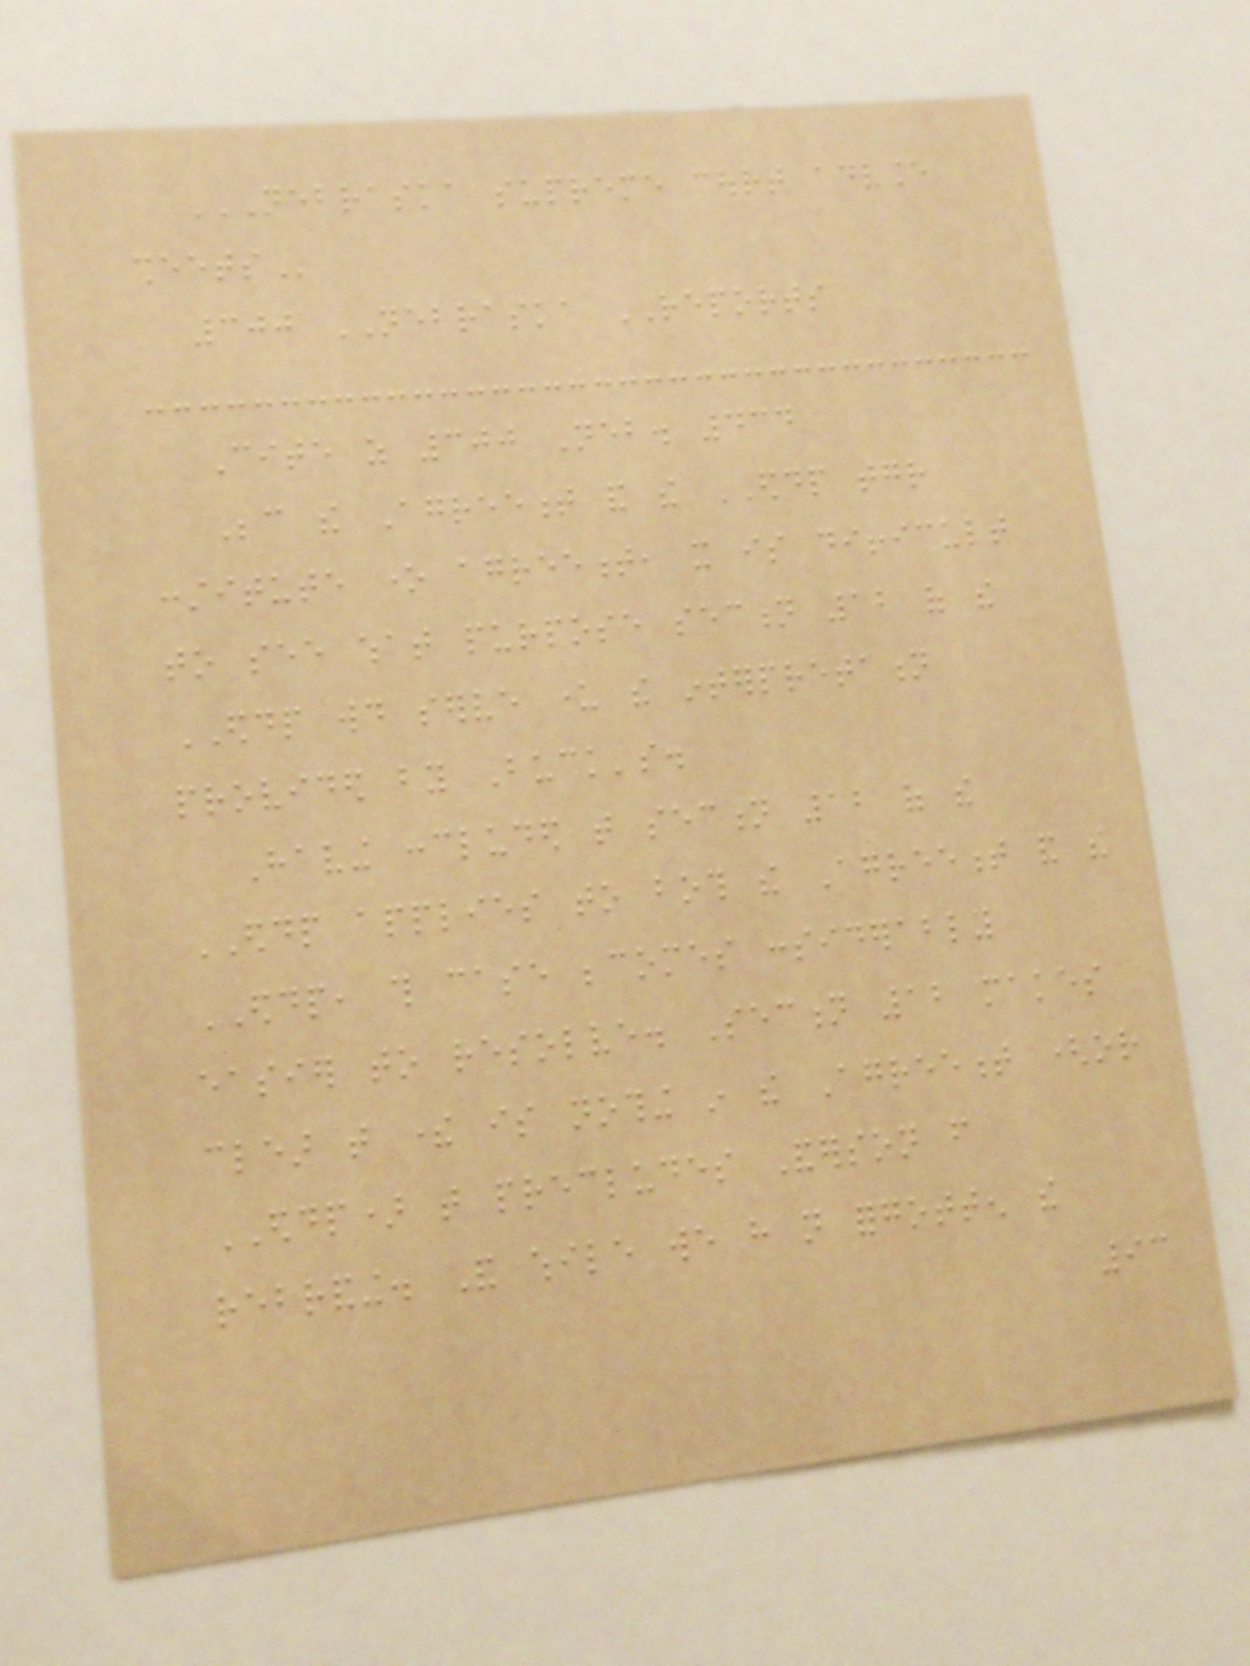NEBRASKA SUPREME COURT ADVANCE
SHEETS
300 NEBRASKA REPORTS
Cite as 300 Neb. 434
Because the Agreement and the EDDP together
constitute one agreement, it is difficult
to see what purpose section 12 of the
EDDP would serve under the interpretation
provided by Buck's.
Having concluded that section 12 of the
EDDP applies to both the Agreement and the
EDDP, this case becomes considerably
easier to resolve. Section 12 makes
clear that there is nothing in the Agreement (or
EDDP) that precludes Anderson from
rebranding. And while we have not forgotten the
93
